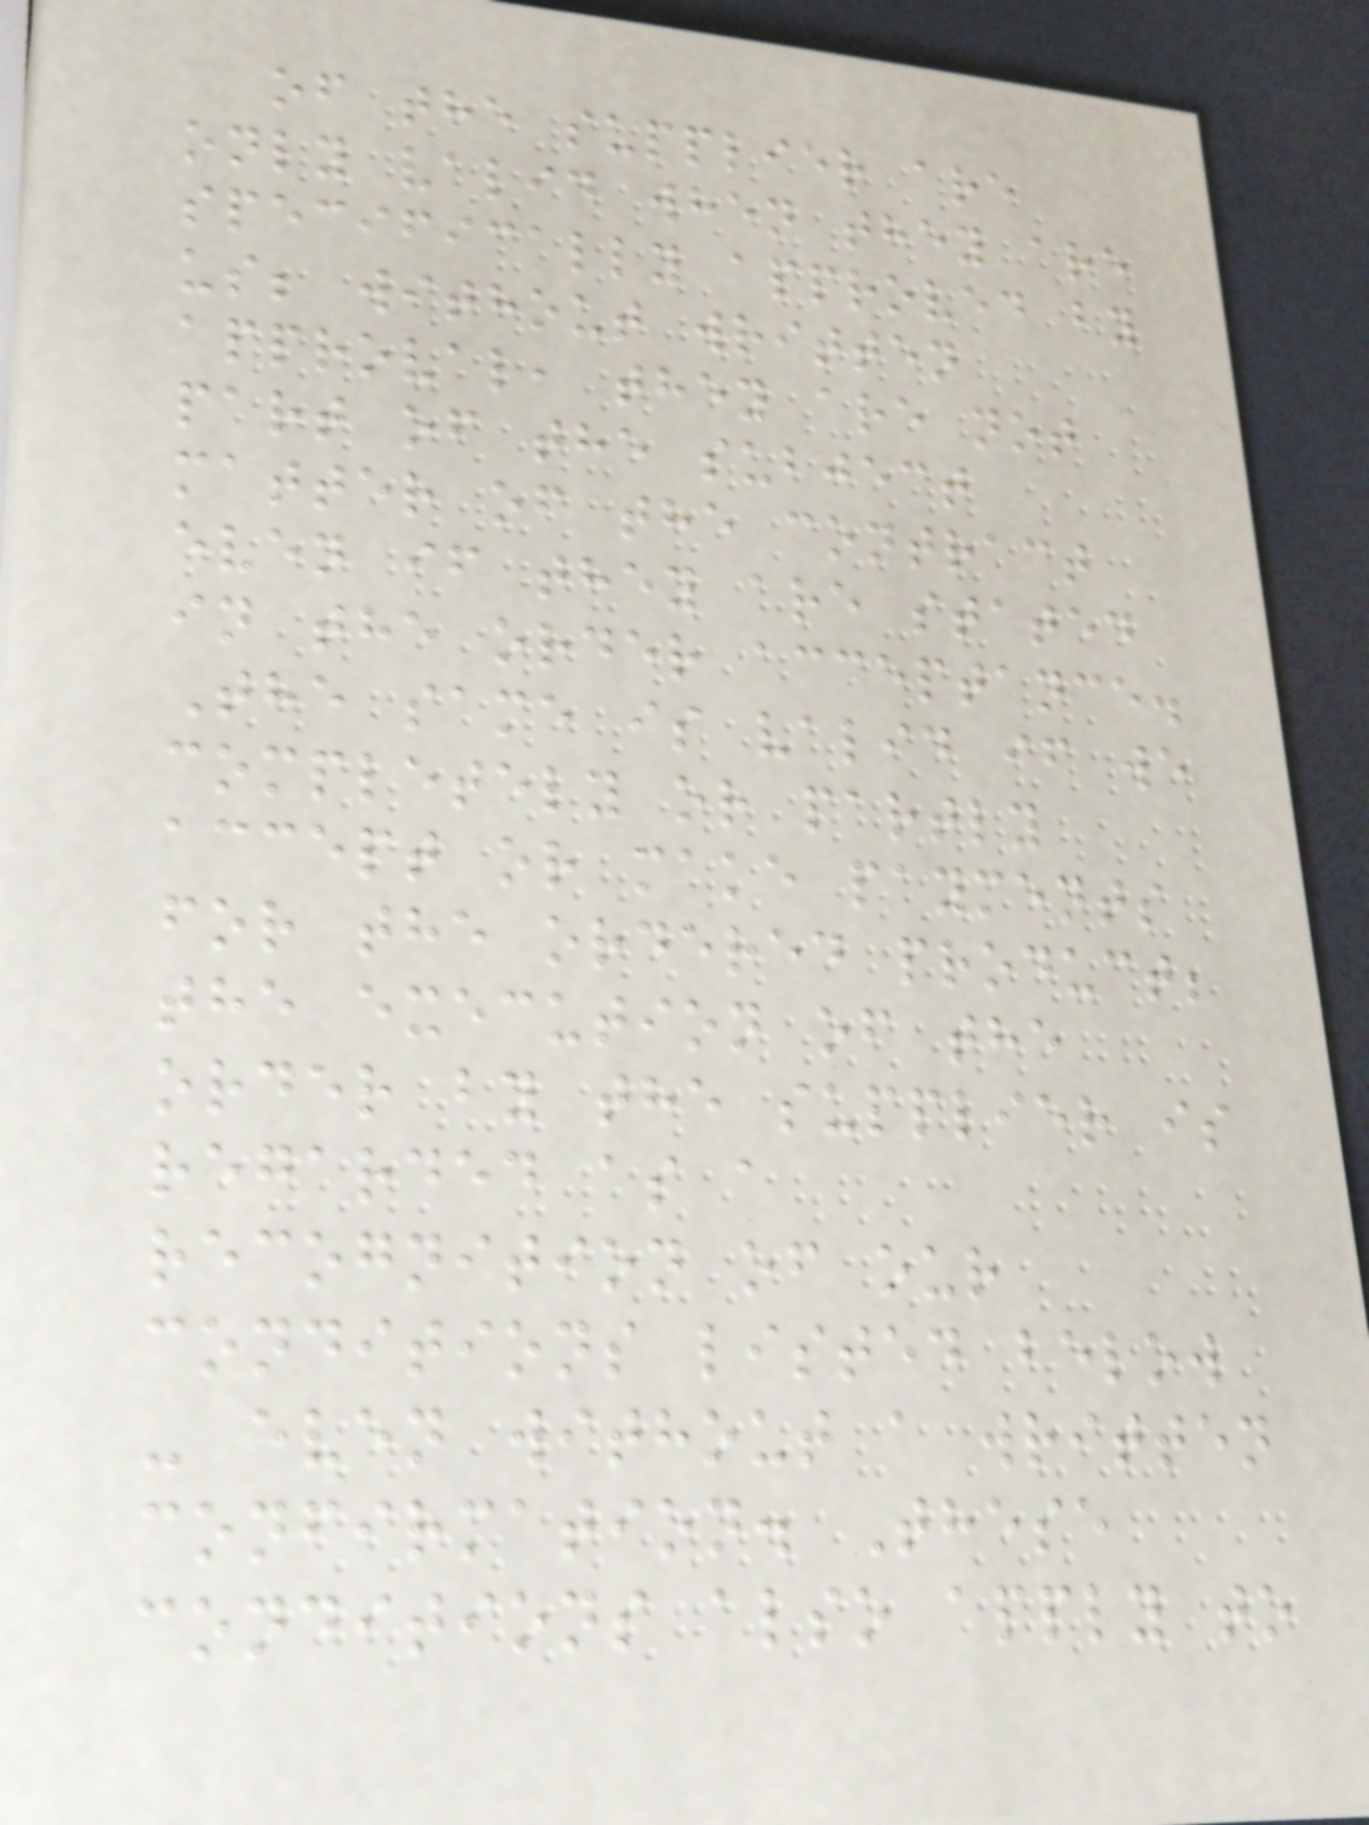of the supplier are
only valid when they are
specifically approved by
us; without written
approval, they are not
part of the subject
matter of the contract
even if they are stated
in the order acceptance.
The same is valid if we
completely or partly
accept or make payments
for the ordered product;
the execution of the
order by the supplier is
regarded as a
recognition of our
conditions listed below
- even without a written
confirmation. These
conditions also apply to
